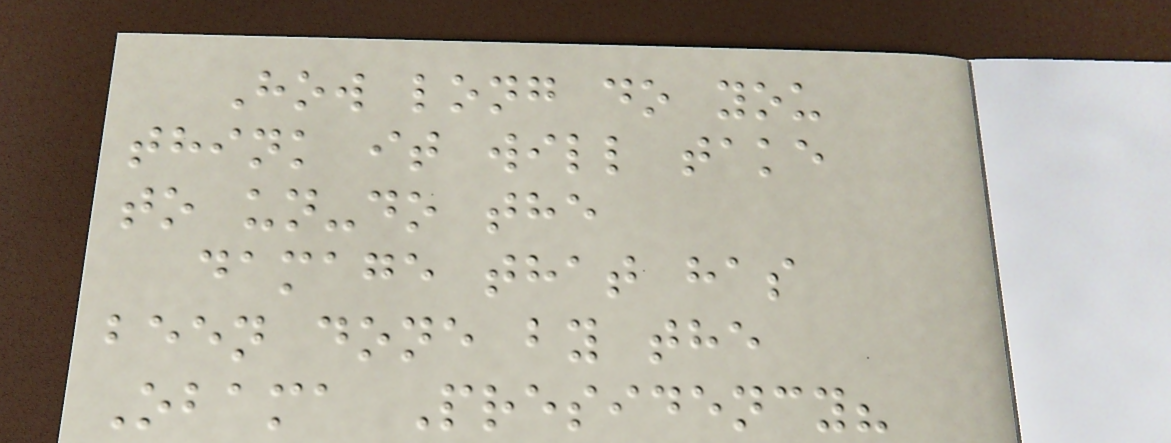How long do you
think it will take
to un-do the
damage that has
been done by the
Obama Presidency?
